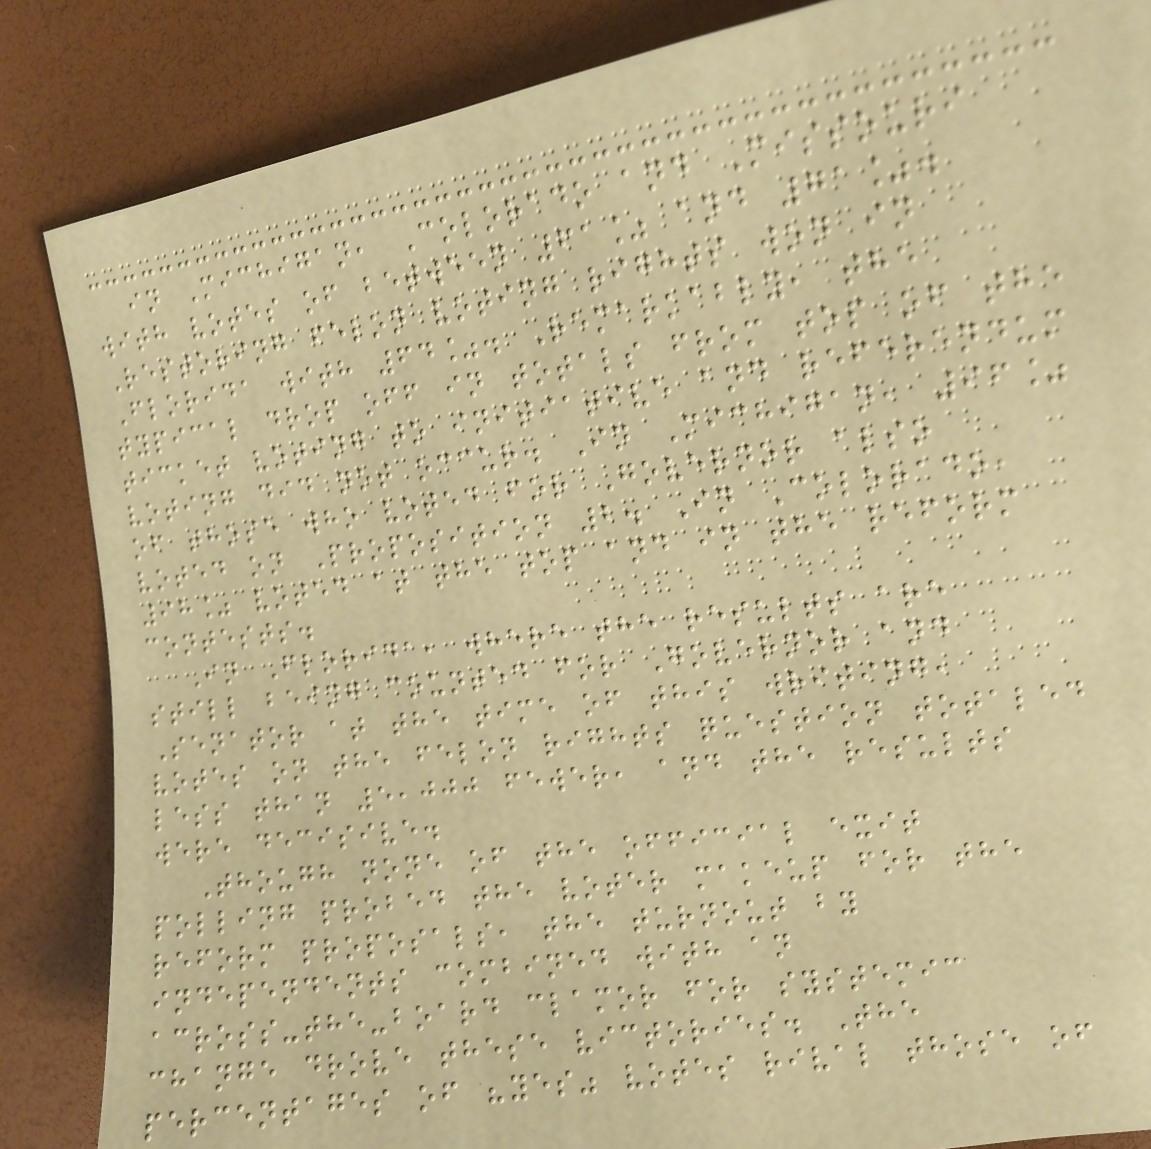in Michigan, Colorado and Missouri
with votes of between 61% and 71%.
Restoring felon voting rights won in
Florida with 64%. Remarkably, the
typical drop off in totals from top of the
ticket voting to initiative and referendum
voting did not occur. In Michigan, 96%
of those who voted for Governor also
voted on Proposition 2. In Colorado,
98% voted at the top and in the reform
contests.
In Florida, where the results are
still being counted for Governor and
Senator at the time of this writing,
votes on the felon rights question totaled
less than 5,000 fewer, and the results
were decisive.
Though none of the official exit
polling probed the voter makeup for the
reform proposals, the turnout by
independents combined with an
across-the-board clamor for systemic
change drove these victories. The
percentages of "yes" votes rival those of
